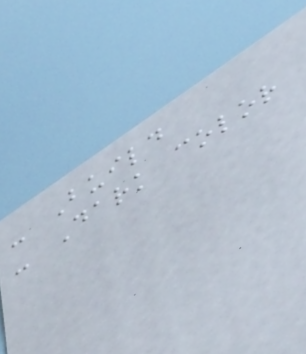- Build
- Dark color
